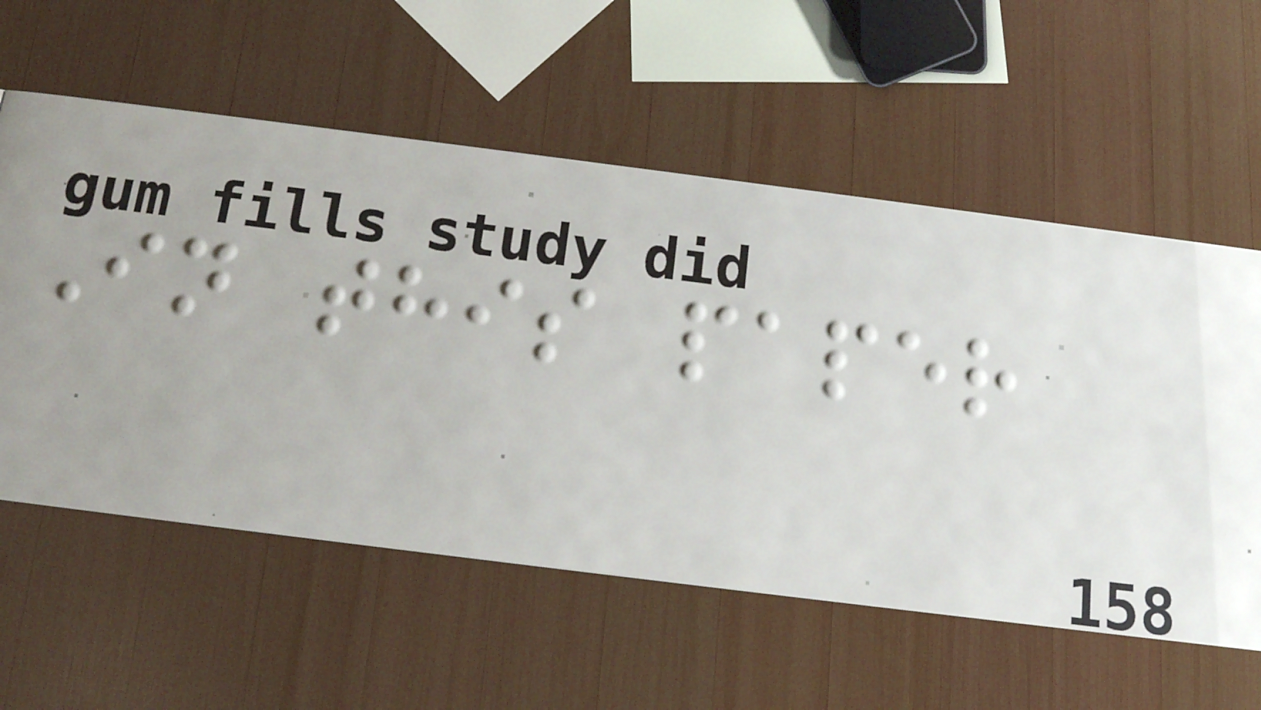In this paper
